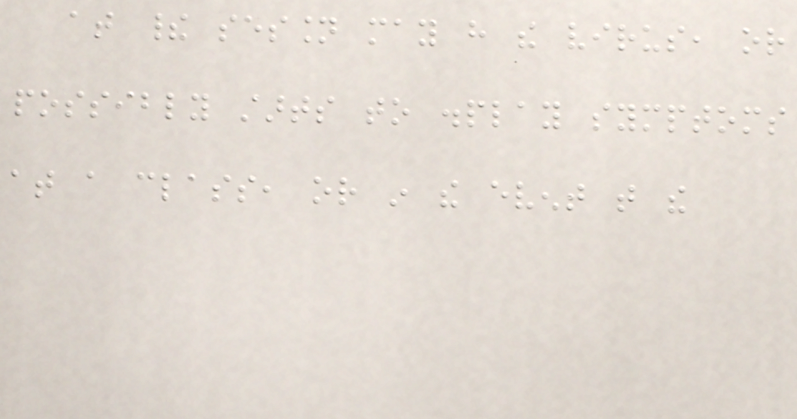at their session may have the virus, or
possibly starts to display symptoms
at a class, or in the event that the
